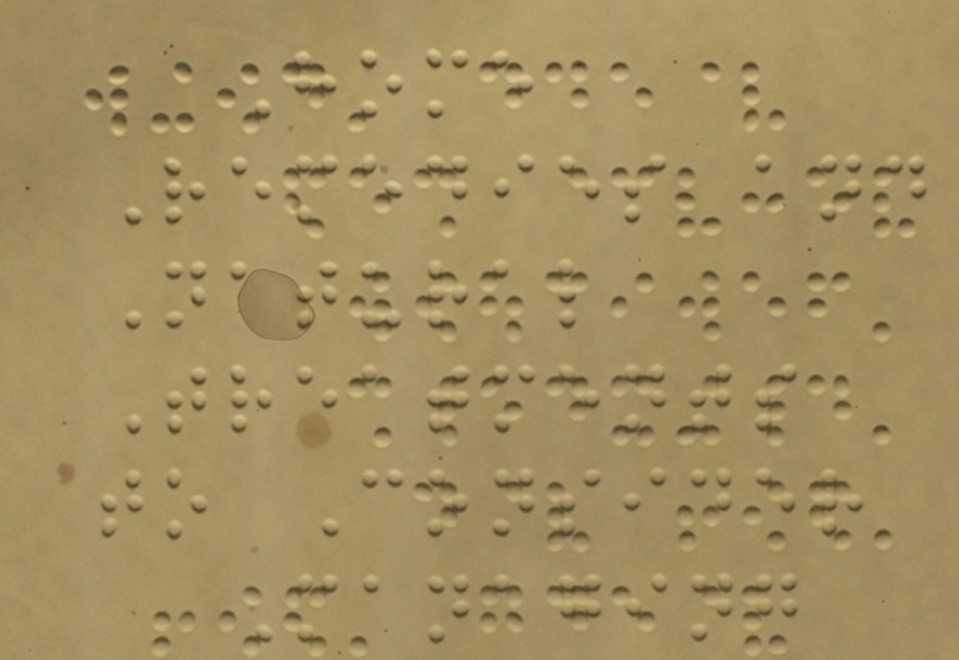Home
Remedies and
Natural
Treatments
to Consider
Managing
